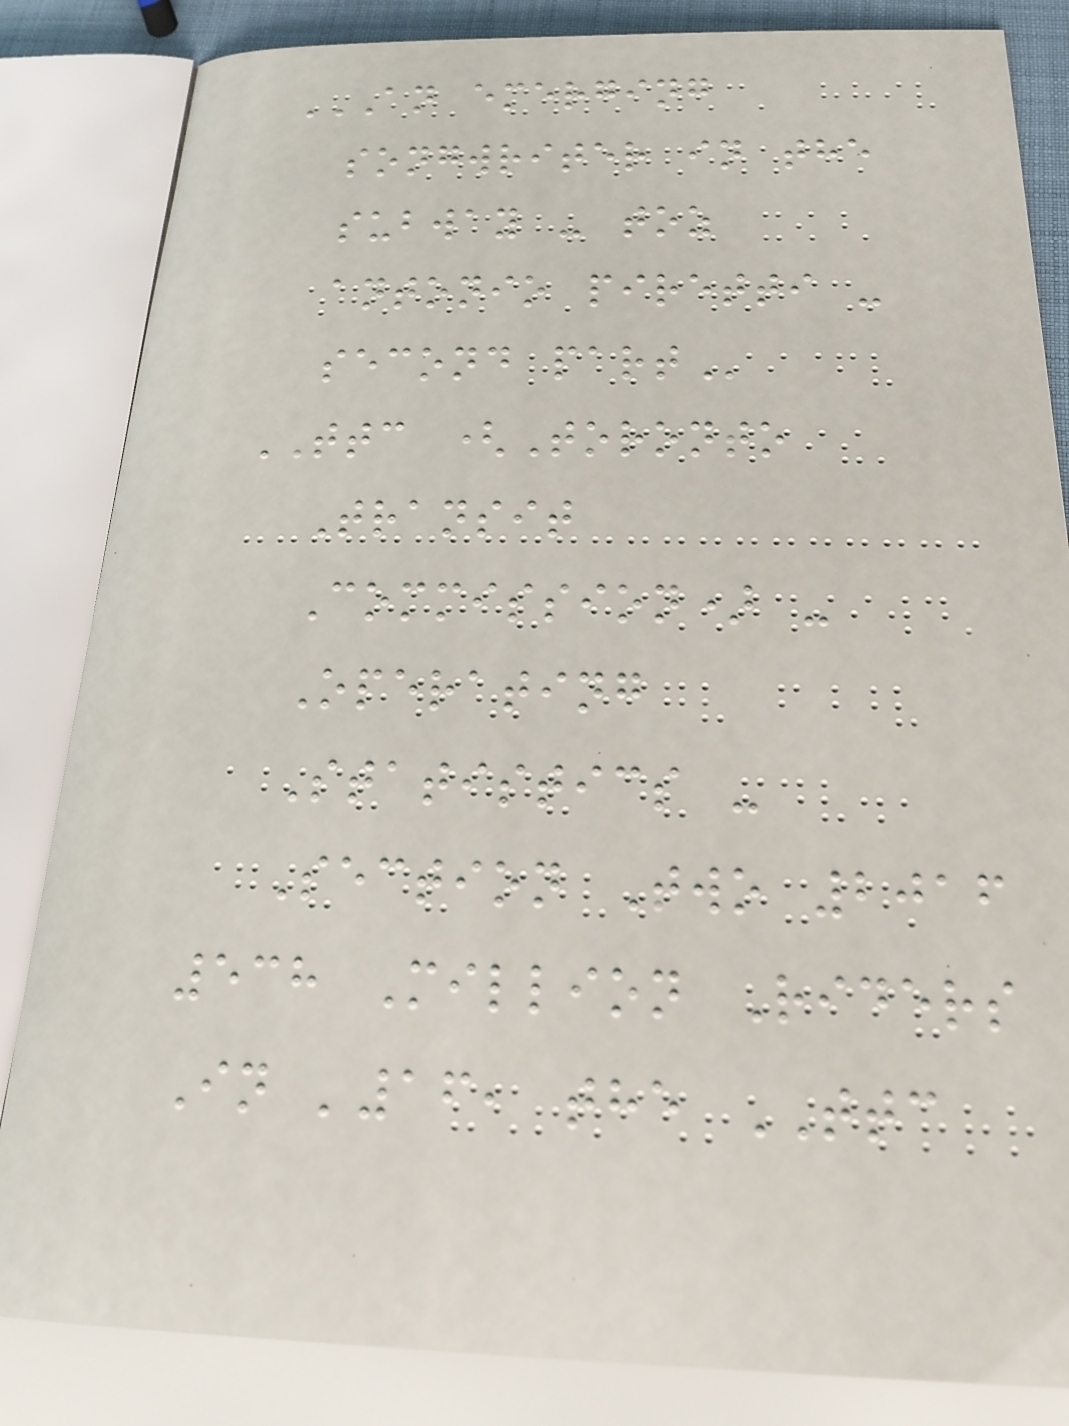AN EMERGING
SONGWRITER IN THE
SUBWAY - TOZ
ANTONIO PIRETTI -
SECOND PART
TTC (Toronto
Transit
Commission) -
Operating
Statistics -
Section Two 2016
538 Million Riders
In '16, the TTC
